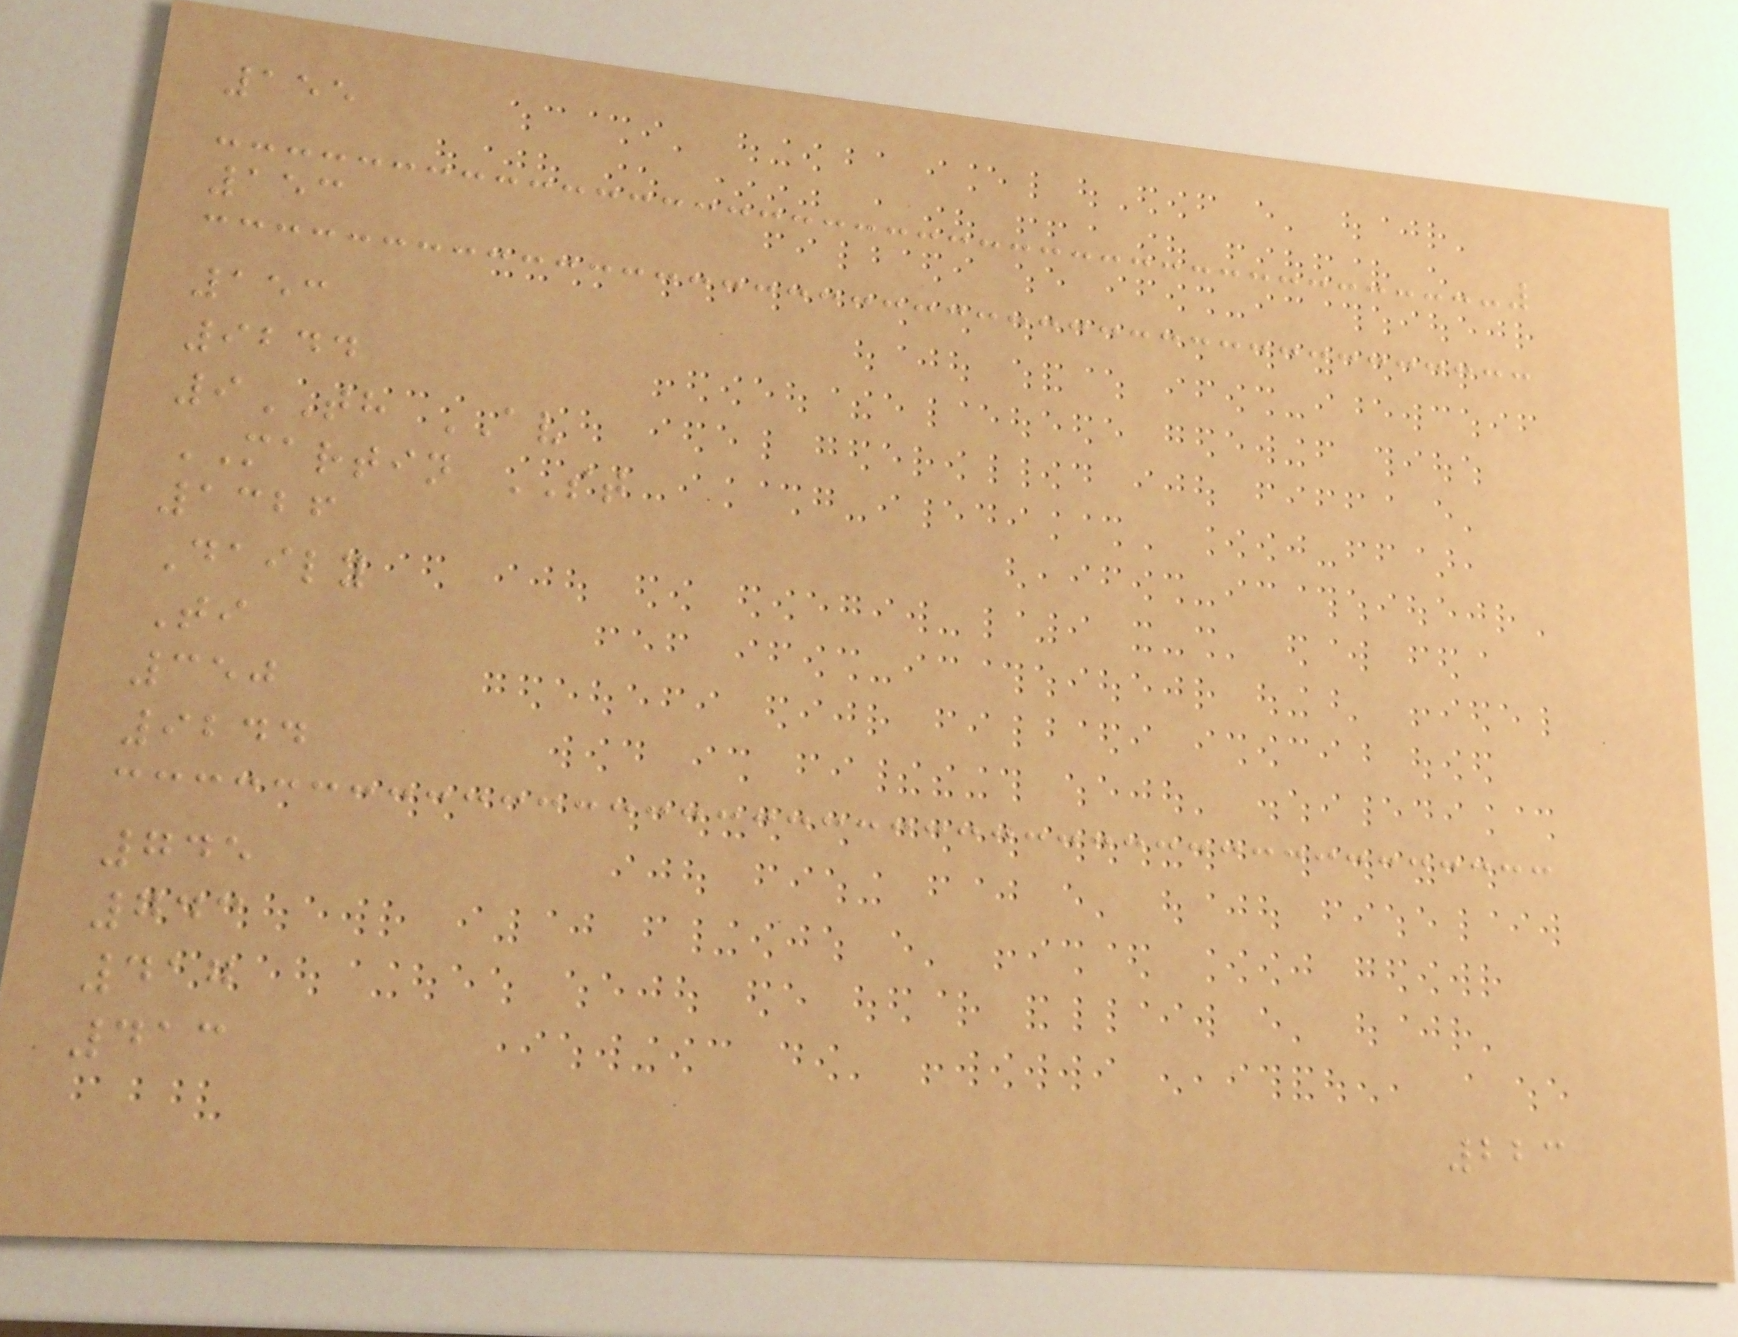155
153
153
9244
9TH AV
MARTIN ST
1326
Daily
Ti
350
9244
745
743
417
413
223
